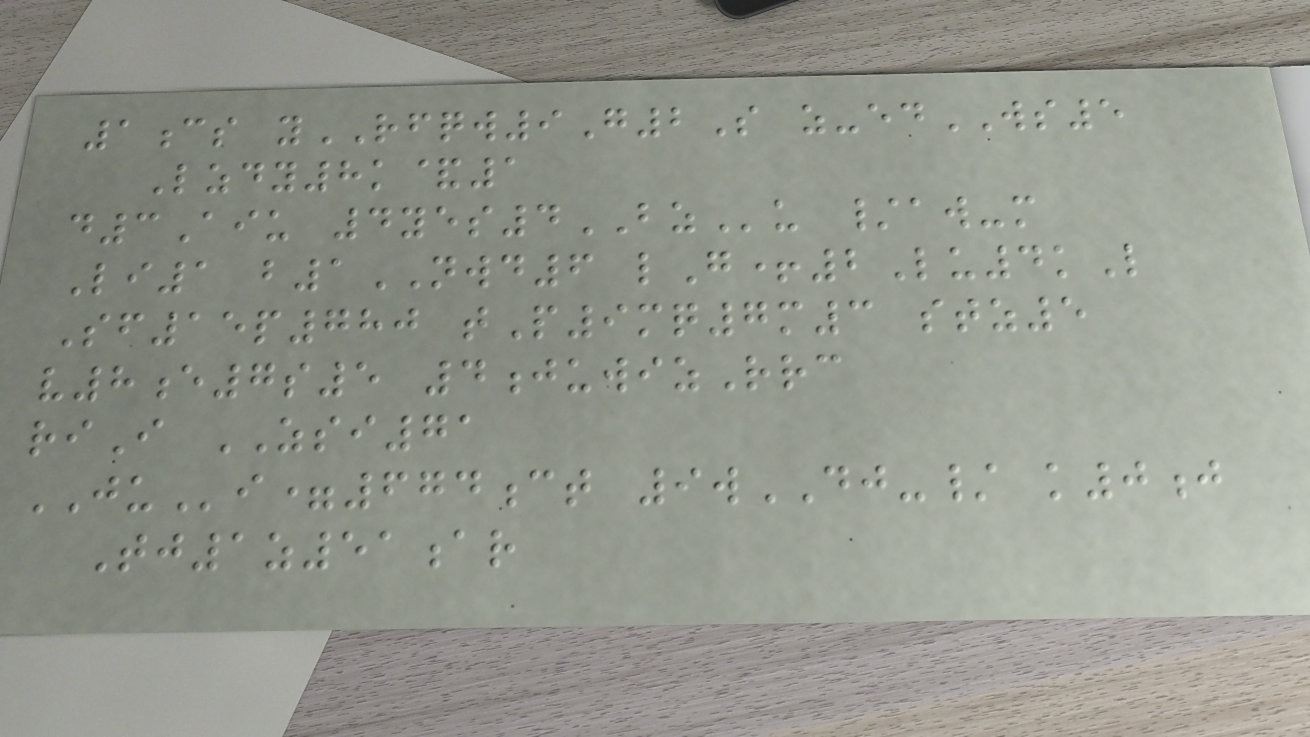1cs yRFQW9G2S z-edWS5
Lzdy8k&1
d3Aiu 4yes4BZu /aw-m
Li1 b1NWD6 lG+2Lu4kL
Sf15p780 tP9mq7m3 stz5
v8e7s5 4juwizRrc
riI ZSI71
JUi=674ct 9wDJ-/ k0j
Tj1z51ar
